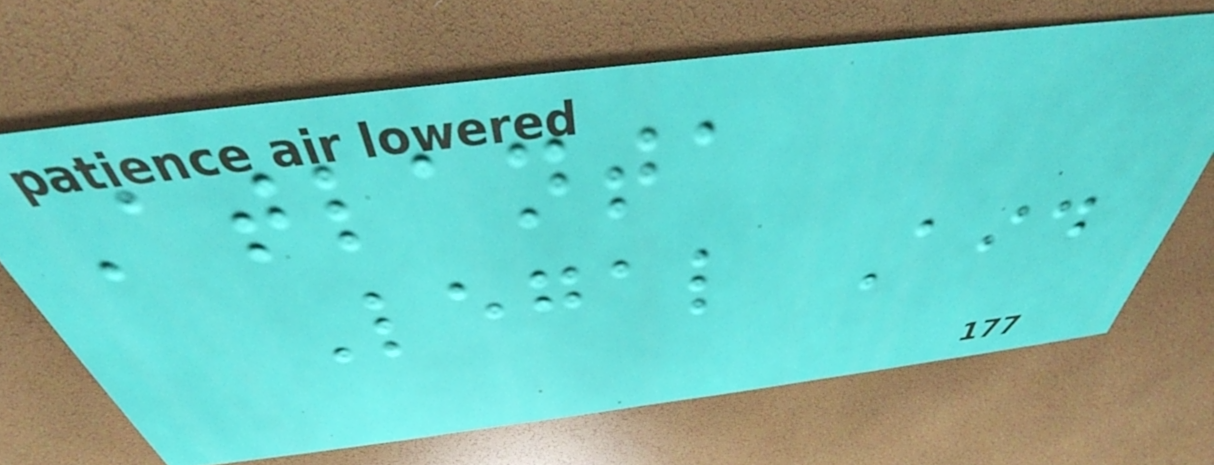Atlanta
Legal Aid
